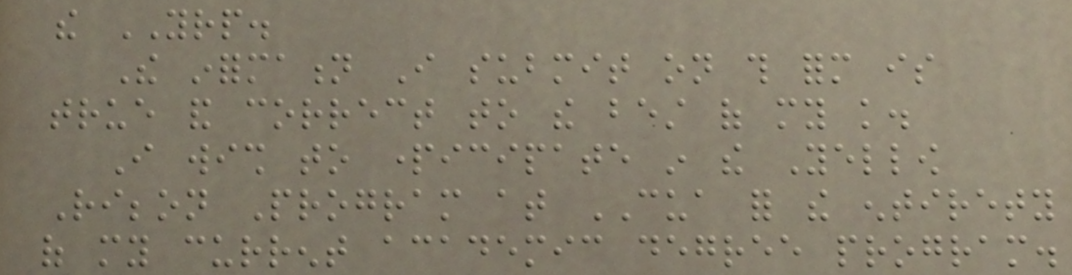the YRP.
The information I submit on this form is
true and correct to the best of my knowledge.
I wish to participate in the Yellow
Ribbon Program at CUA for the entirety
of my current academic degree program.
